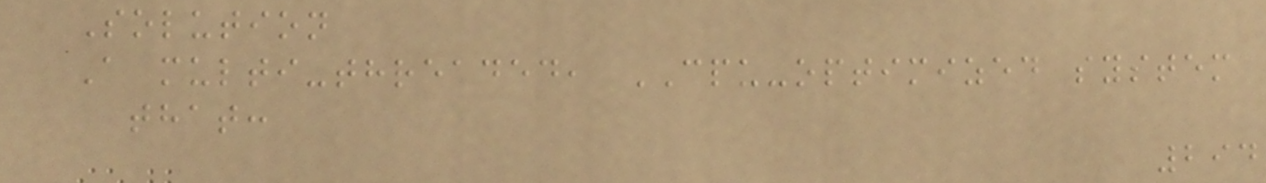Solution
A multi-threaded, CPU-optimized system
that:
294
